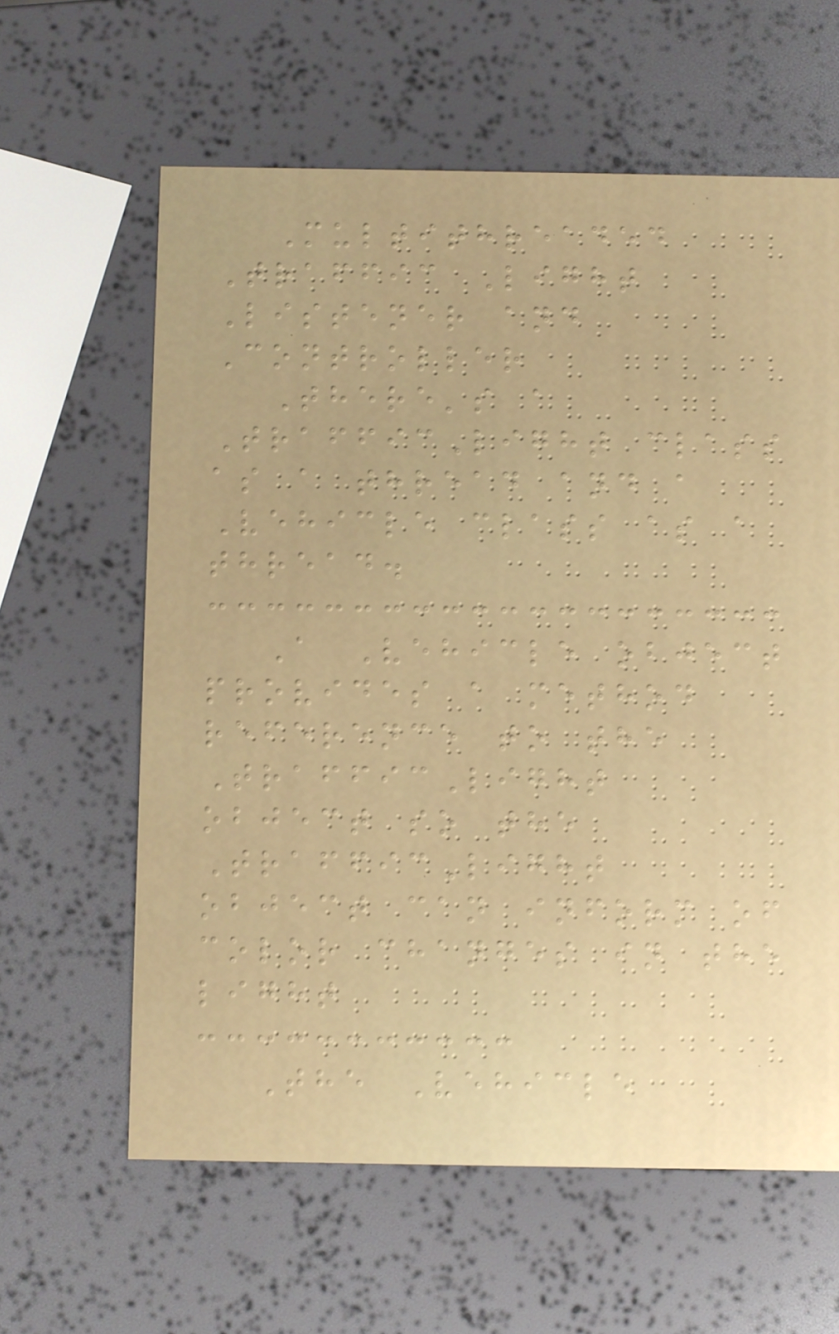Multithreaded
Traffic Light
Listener and
Controller
There's a
TrafficLight class
as a thread and a
Vehicle class as a
thread.
A Vehicle object
provides a method
reference to the
TrafficLight
object so the
TrafficLight
object can inform of
color changes in the
light
The Vehicle
